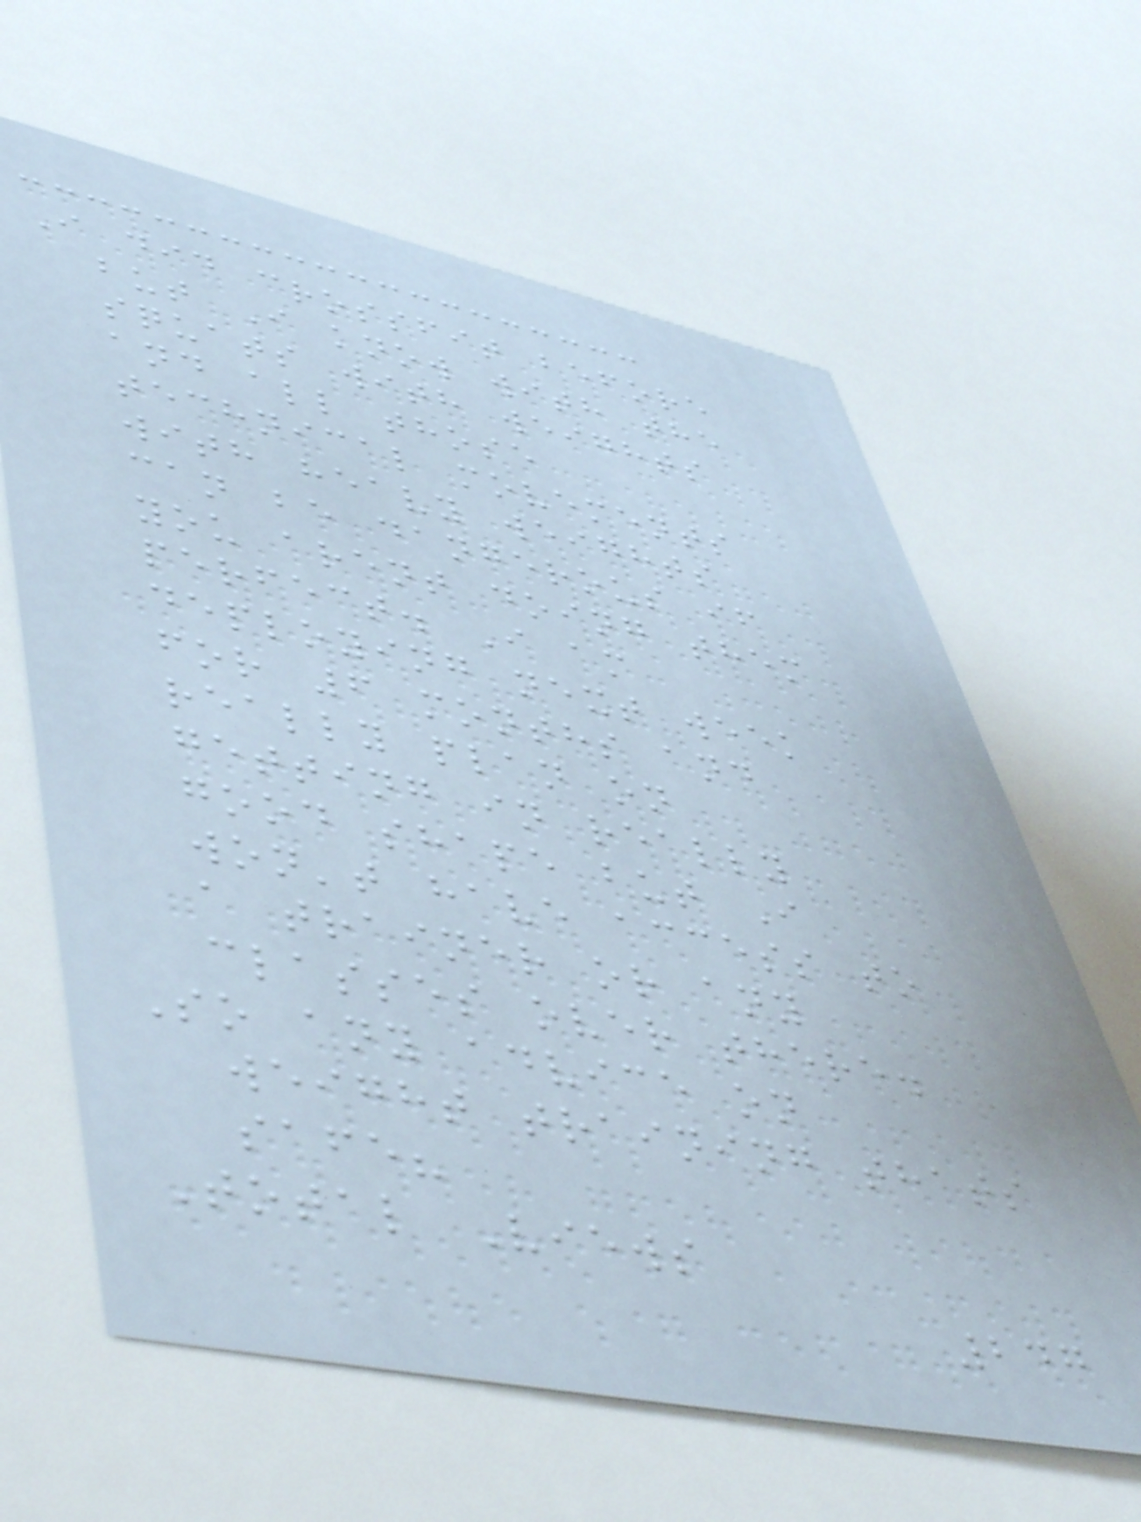I did crossfit before
but I know with the
squats with weights
and all those
technical movements
with heavy weights
can be dangerous if
you arent doing them
perfect. I am
deploying next week
for 6 months and
really plan on
getting in really
good shape but I
won't have access to
a trainer or any
classes over there.
So any advice on
weight training thats
safe?
Total Views
247
